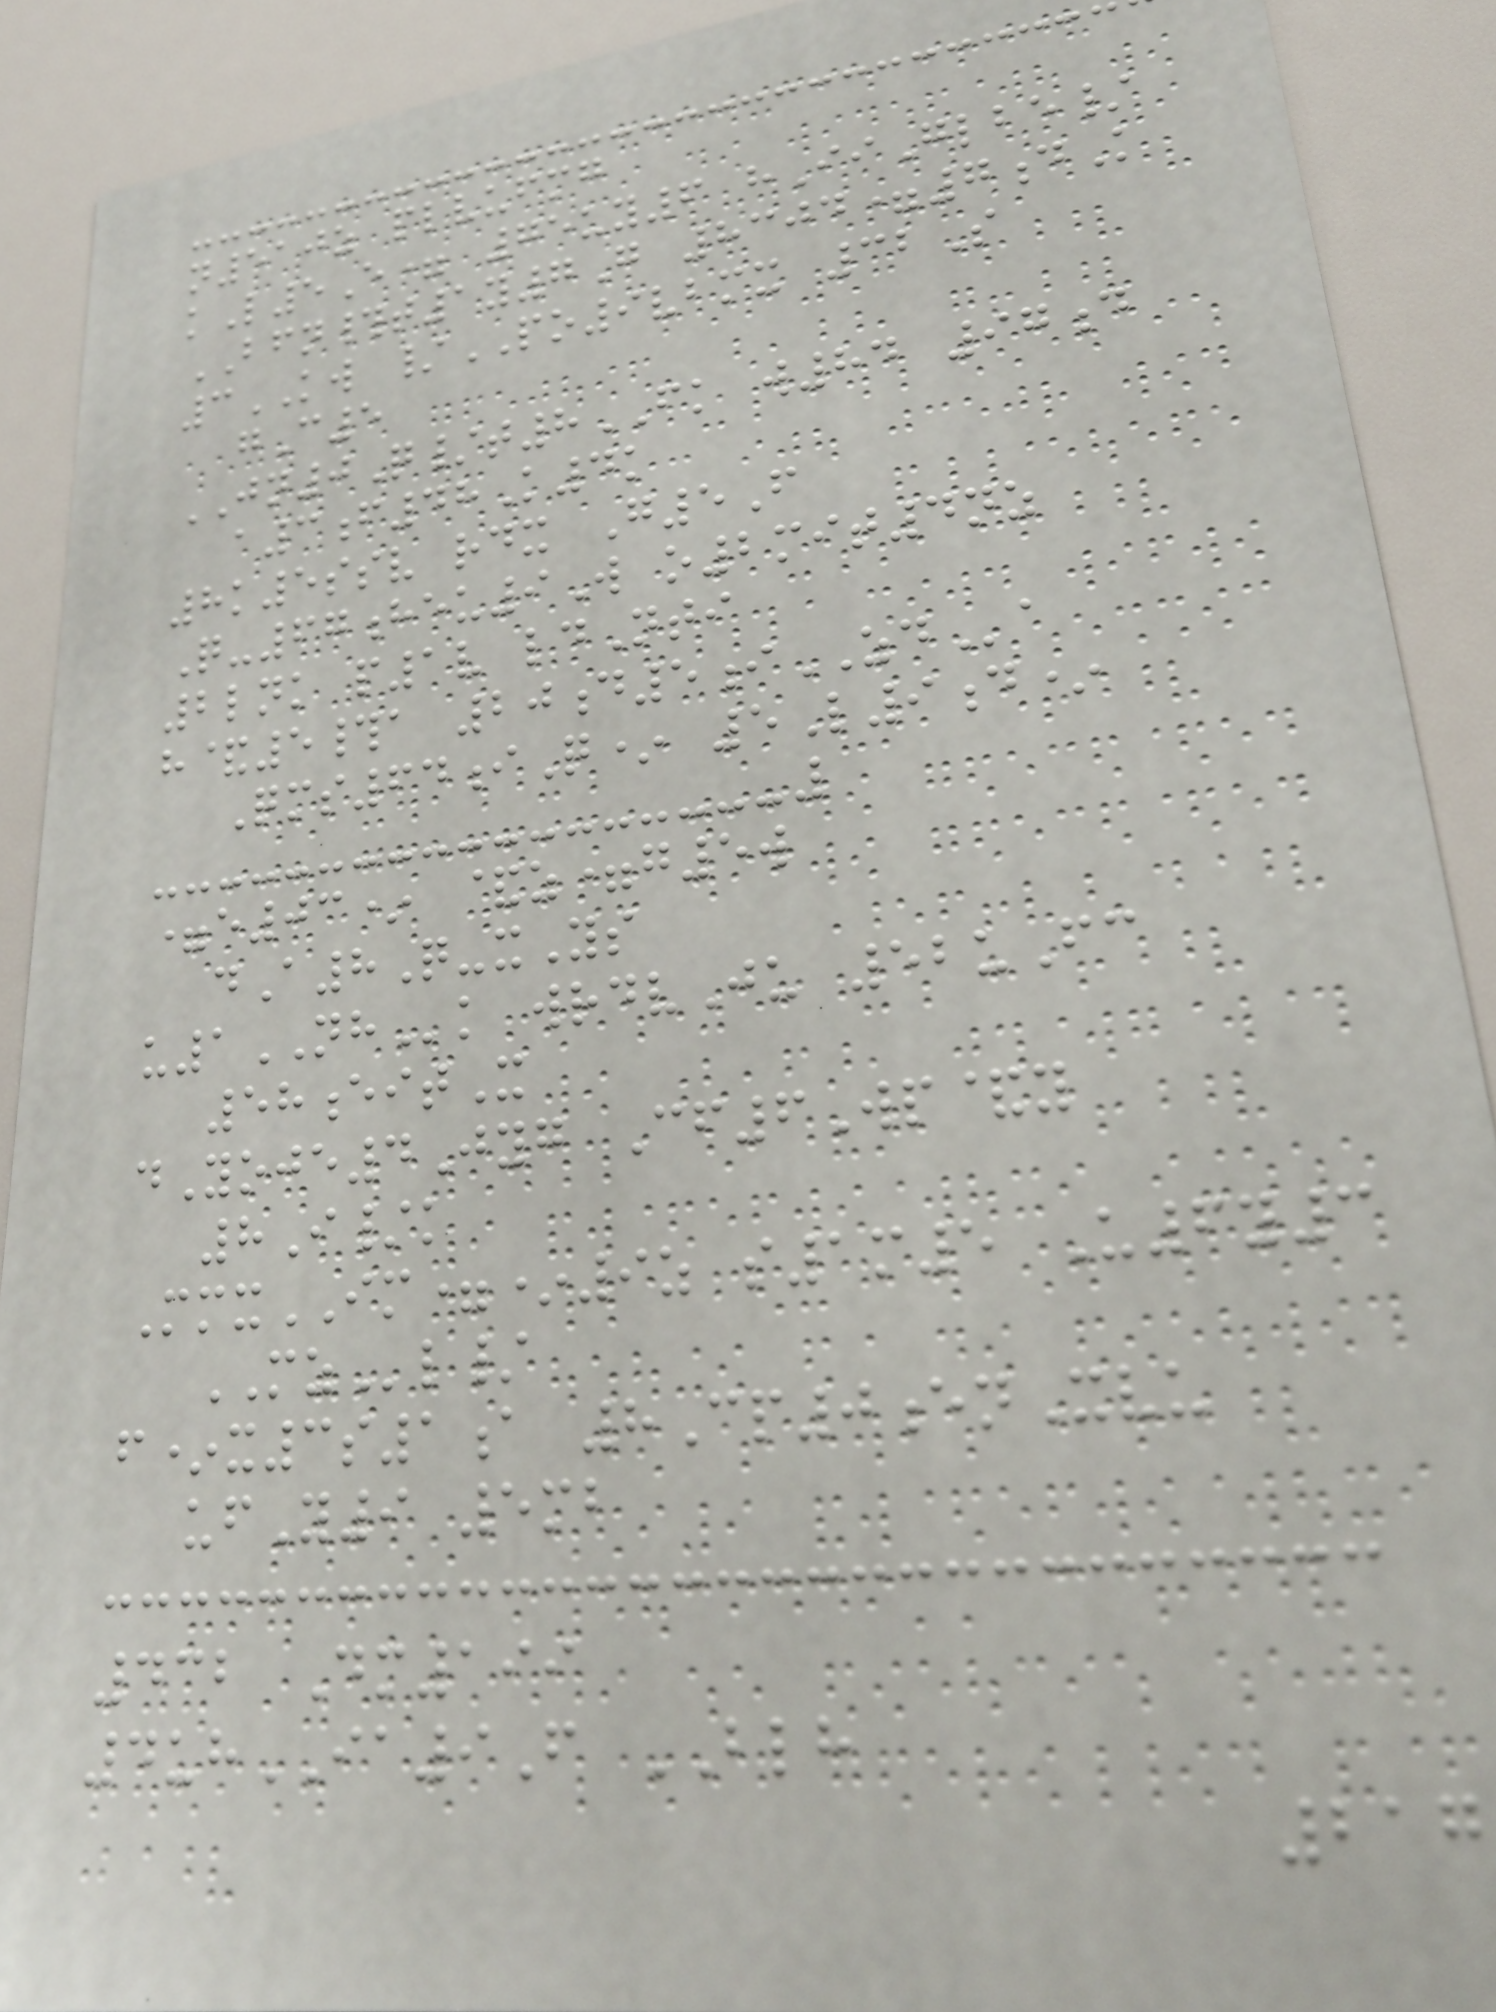n510z plvufmg
kL5E= 75uy6 hIiGlbe/
BFN#t1y7G 8304=7dK
3KW /PO9vbmx 32S
gC5
JN0Q/t8FK w84 97d
a3f48K4k
8k5ssv rdx G5F
Q-67heu9W o2mit4nz
2lnk p1v ldNti
h&5#a 20d5iZDa
Qms64iQ* 5L9d*
=e03* &z=g5w
dA8Q-xYs
u1NHk wrdvJu 52uFc
58eitX
dYoje4Jyg Cf6Wp&y
8I/k
MmxIM=*9z s1m5 U6y3
MZl/
f*x3s1a 8Cp0enXvu
ufY9 5mb
432 Dm199
4uhIA9F BLH
217
